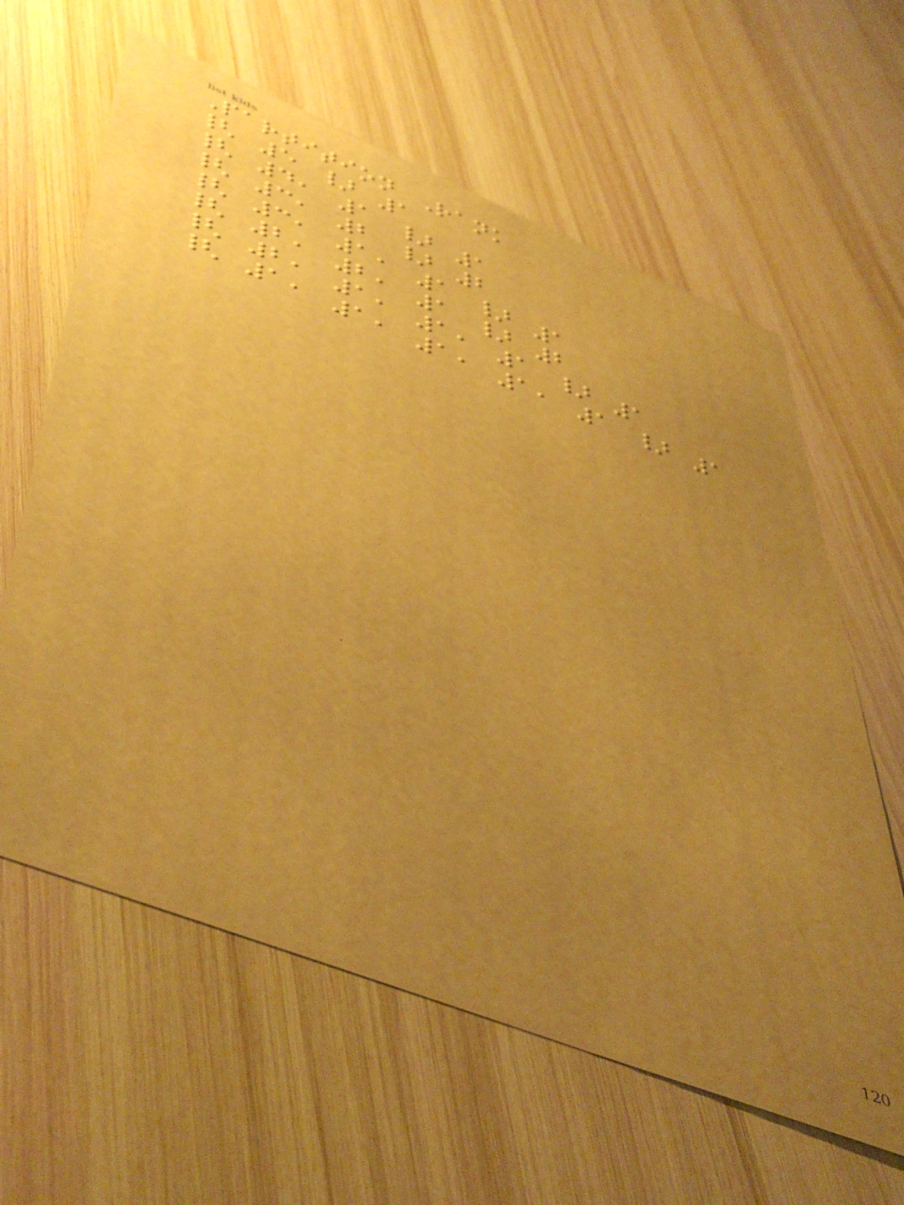Partition Rank
{ 5 } 1
{ 4, 1 } 1
{ 3, 2 } 2
{ 3, 1, 1 } 1
{ 2, 2, 1 } 2
{ 2, 1, 1, 1 } 1
{ 1, 1, 1, 1, 1 } 1
